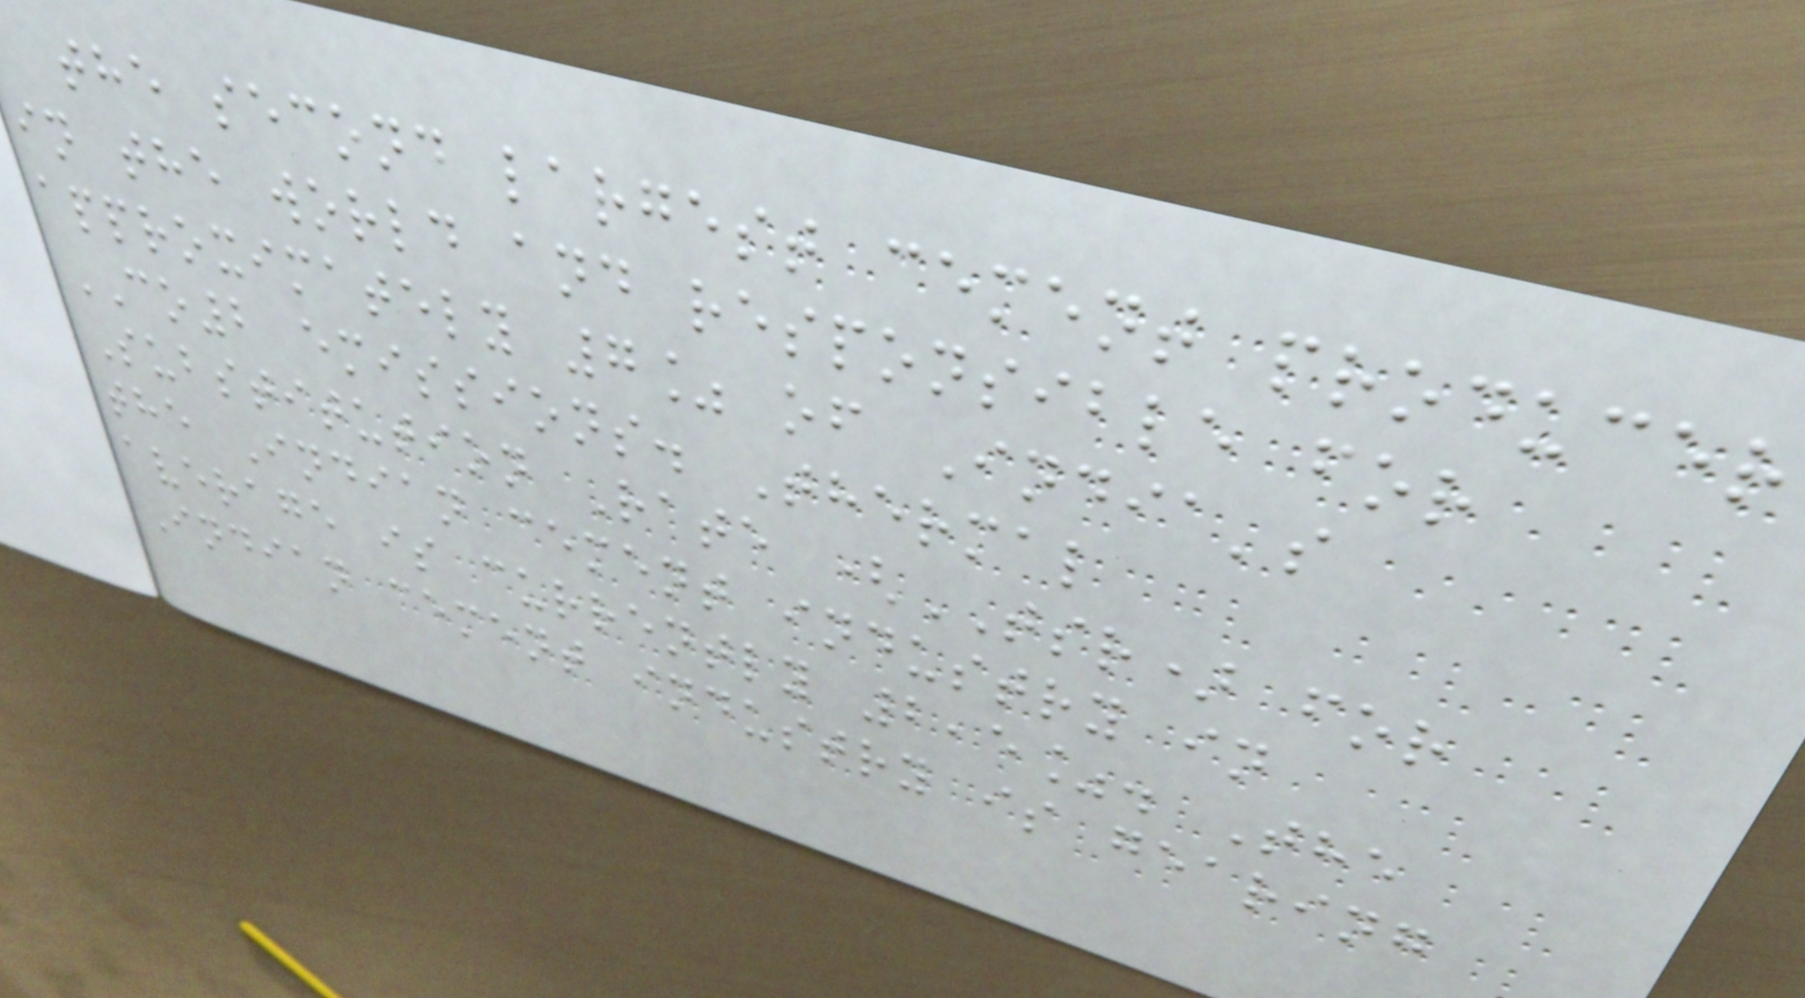the second largest cement producer
in the world and responsible for
approximately 7% of India's
CO2 emissions. Thermal
Substitution Rate (TSR) for
the Indian cement industry in
average is currently 2,5%. The
Indian cement industry is gearing
